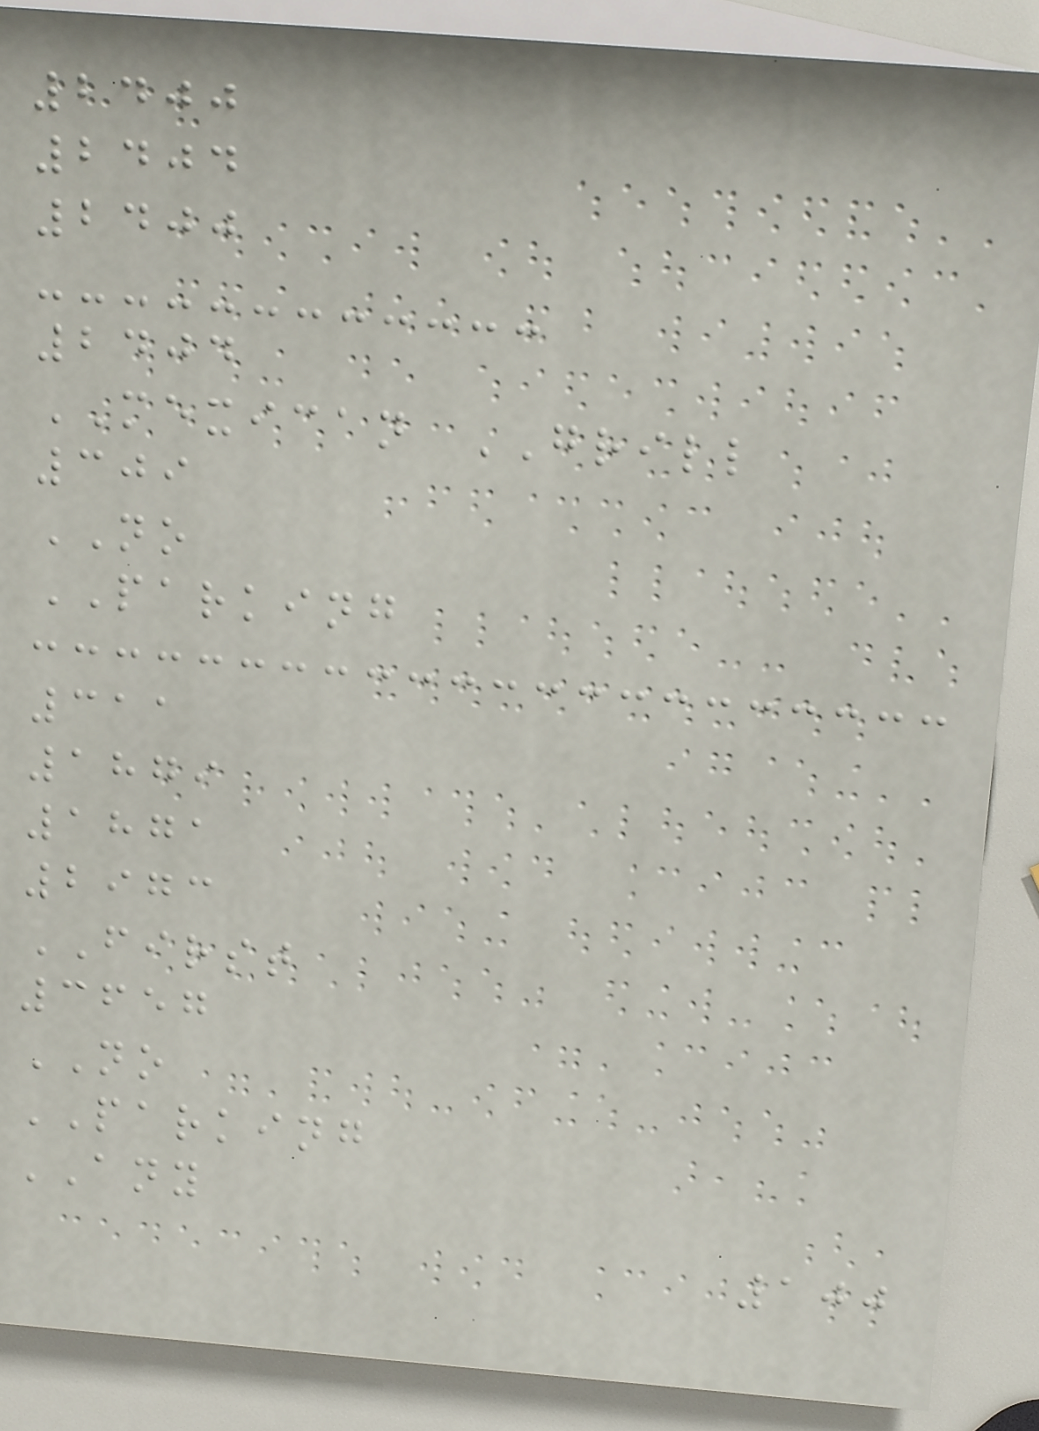2400
2404
2400
2404
MEXICAN GRILL
309
NO
PARKING
311
1879
1871
2973
FIRST
3657
NO
PARKING
ANY
100
